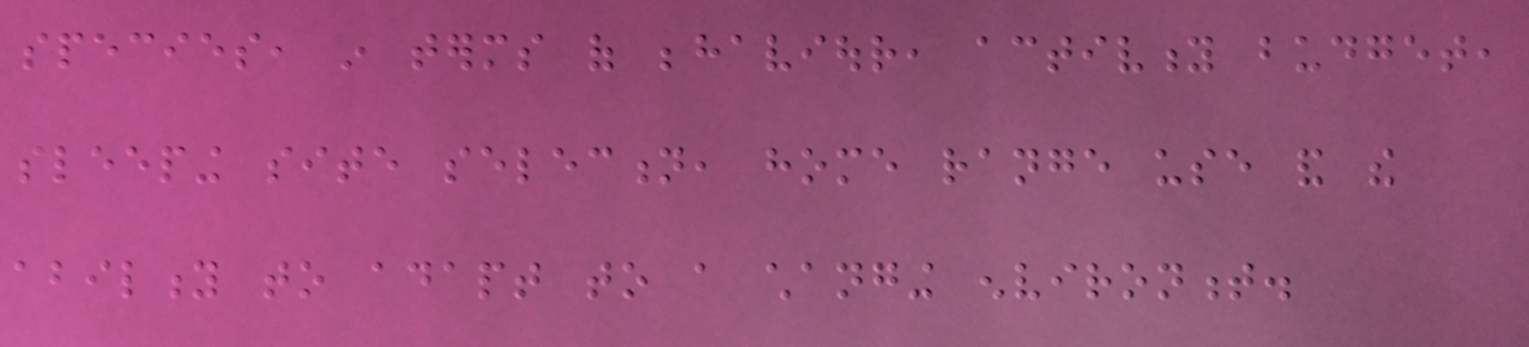species, in terms of behaviour, activity budget,
sleeping site selection, home range use and the
ability to adapt to a changing environment.
